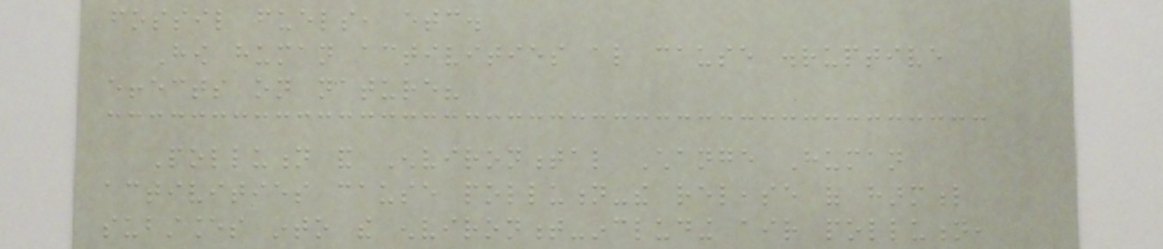fossil fuels, etc.
How human activities also cause disruptive
effects on nature?
Pollution and Environmental Change Human
activities cause pollution-the release of harmful
substances into the environment-including air pollution,
